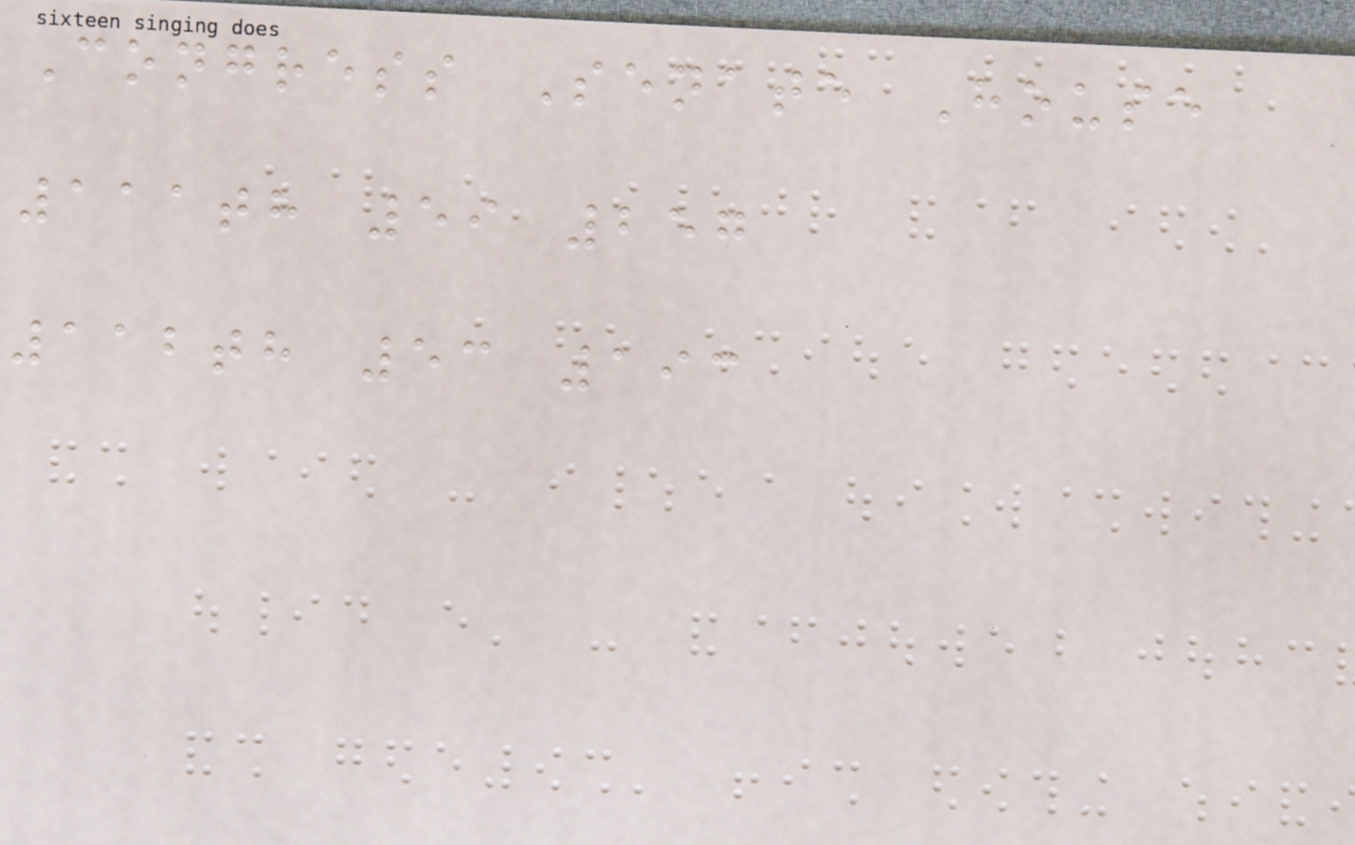Congress Senate House
111th 59 257
112th 53 193
